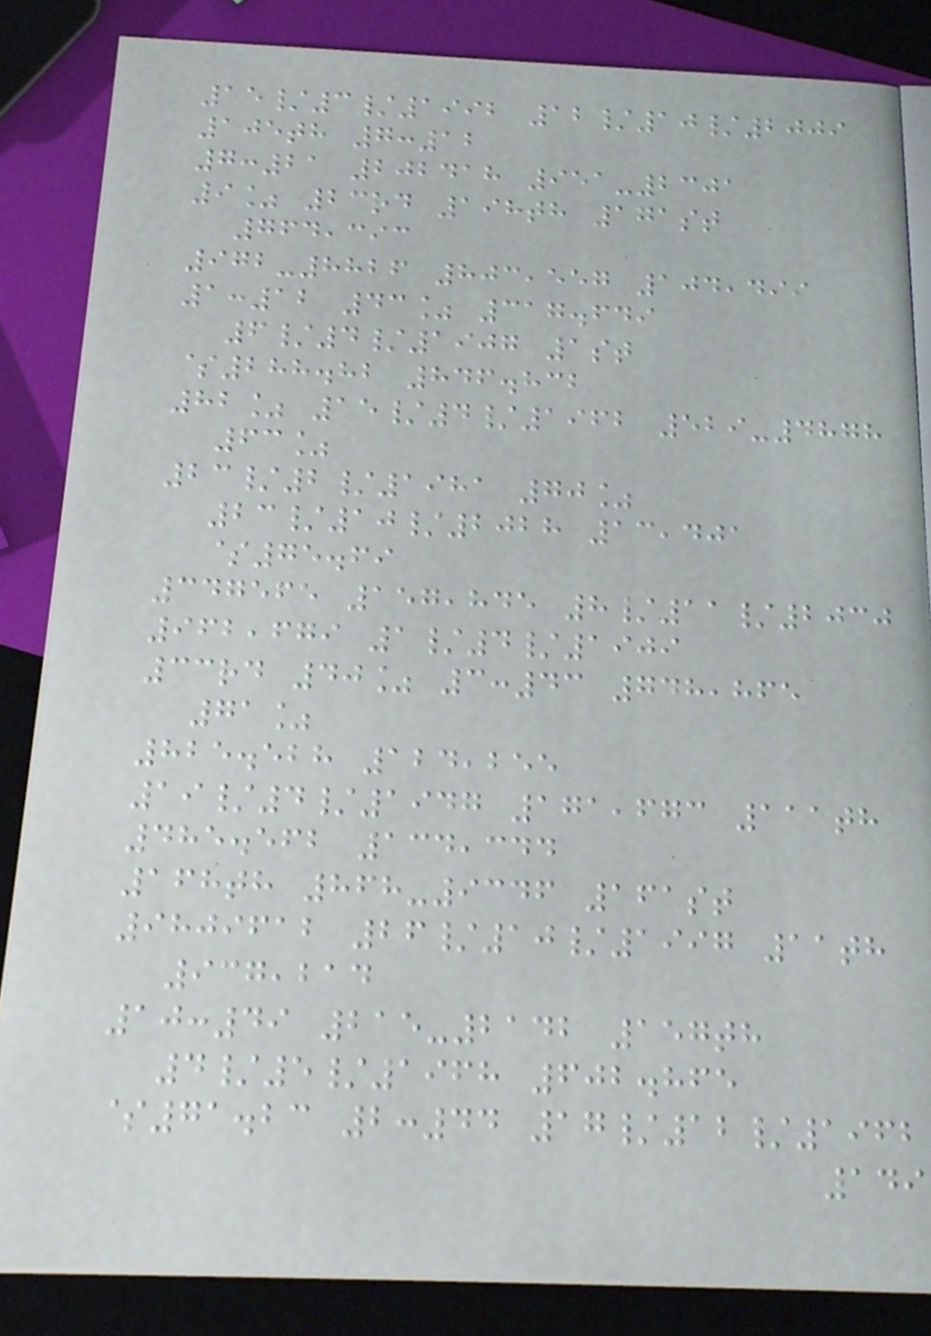15/3/1992 12/10/2009
105th 7:12
7:21 202418 951-2301
9% 23rd 198th 171st
764,393
972-8826 803,557 104,499
1:12 43% 317.649
6/4/1907 1st
$288.82 846.832
82% 15/4/1962 529-4878
63%
23/2/1981 70%
23/10/2028 13,401
$75.69
347565 157,845 8/11/2030
962,679 1/4/1909
33rd 40% 3:43 748,865
71%
825.528 124,255
19/4/1947 171,673 111th
485.562 134,344
168th 868-9346 161st
9809612 26/10/1997 11th
937,214
10:49 215-2142 157th
4/5/1968 602.865
$71.23 2:44 17/12/1962
149
